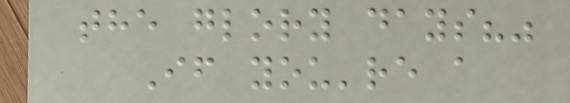the glory days?"
If you're a
